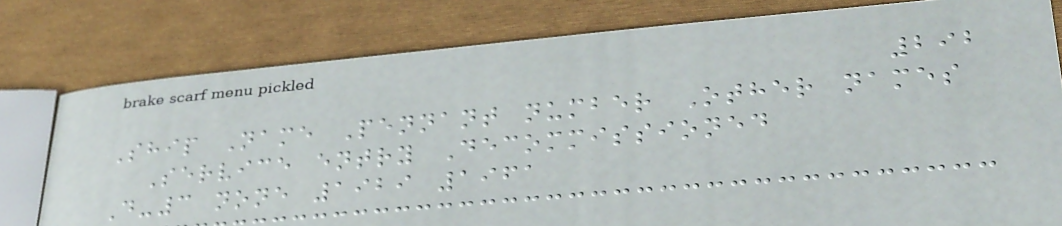292
Ship Name Pennant number Other names
Service entry Decommissioned
D-3 none 1929 1961
